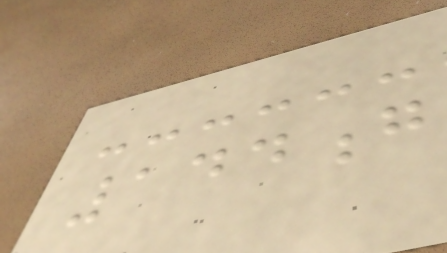144g
